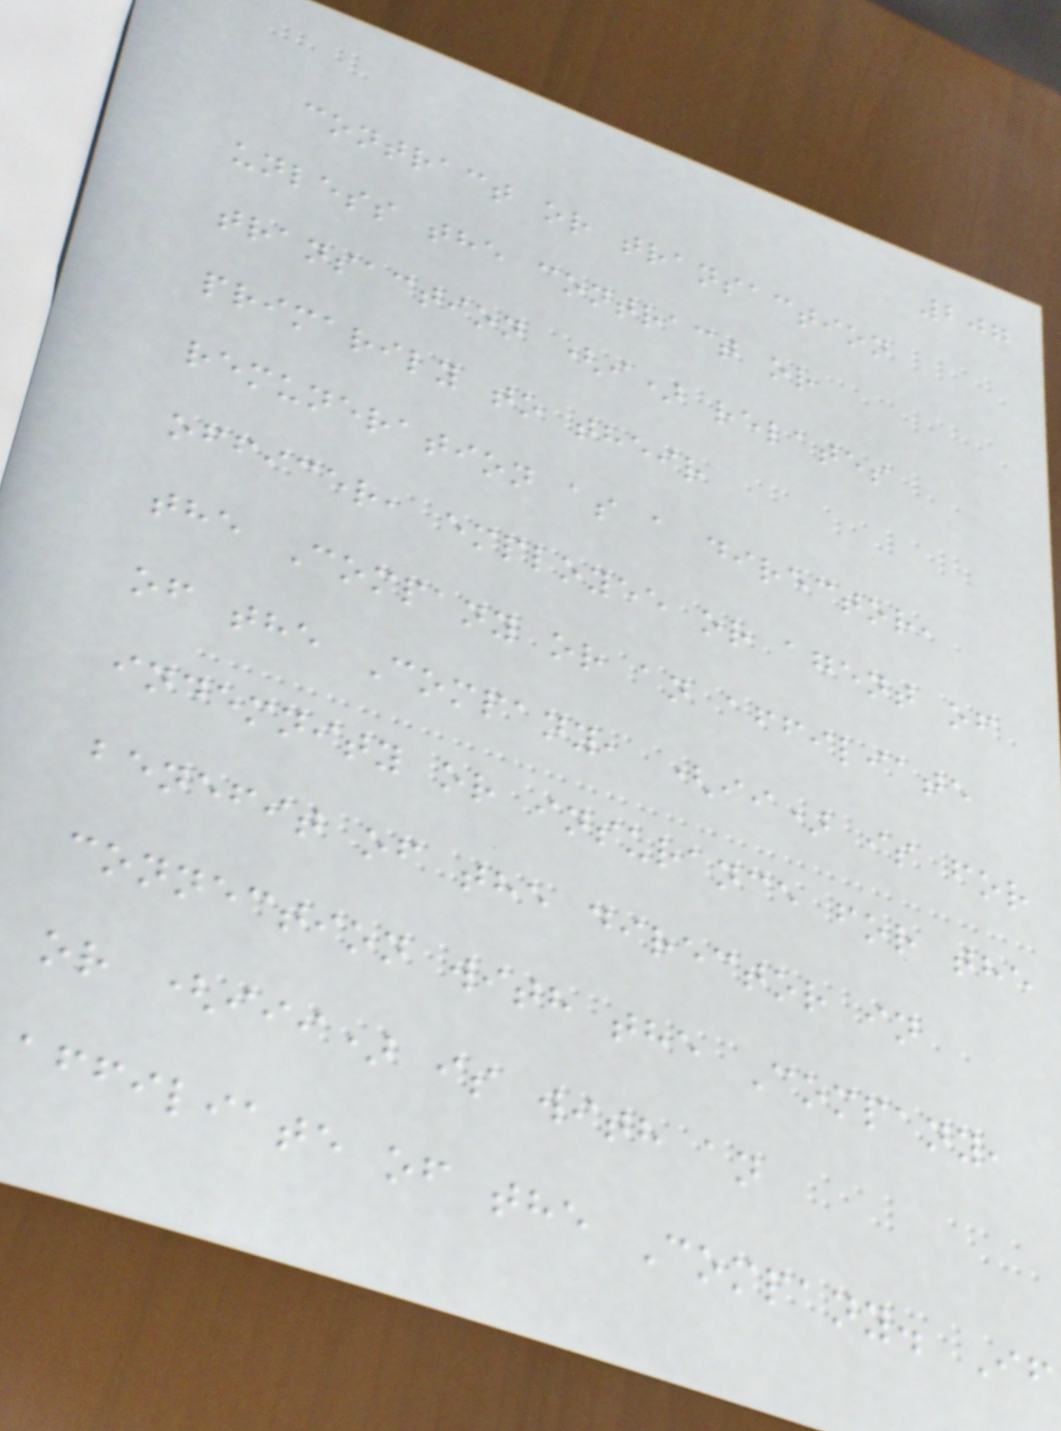207
contract or transaction
unless the contract or
transaction (i) relates
primarily to their
remuneration as a director,
officer, employee or agent of
the Company or an affiliate
of the Company, (ii) is for
indemnity or insurance for the
benefit of the director in
connection with the Company,
or (iii) is with an
affiliate of the Company. If
